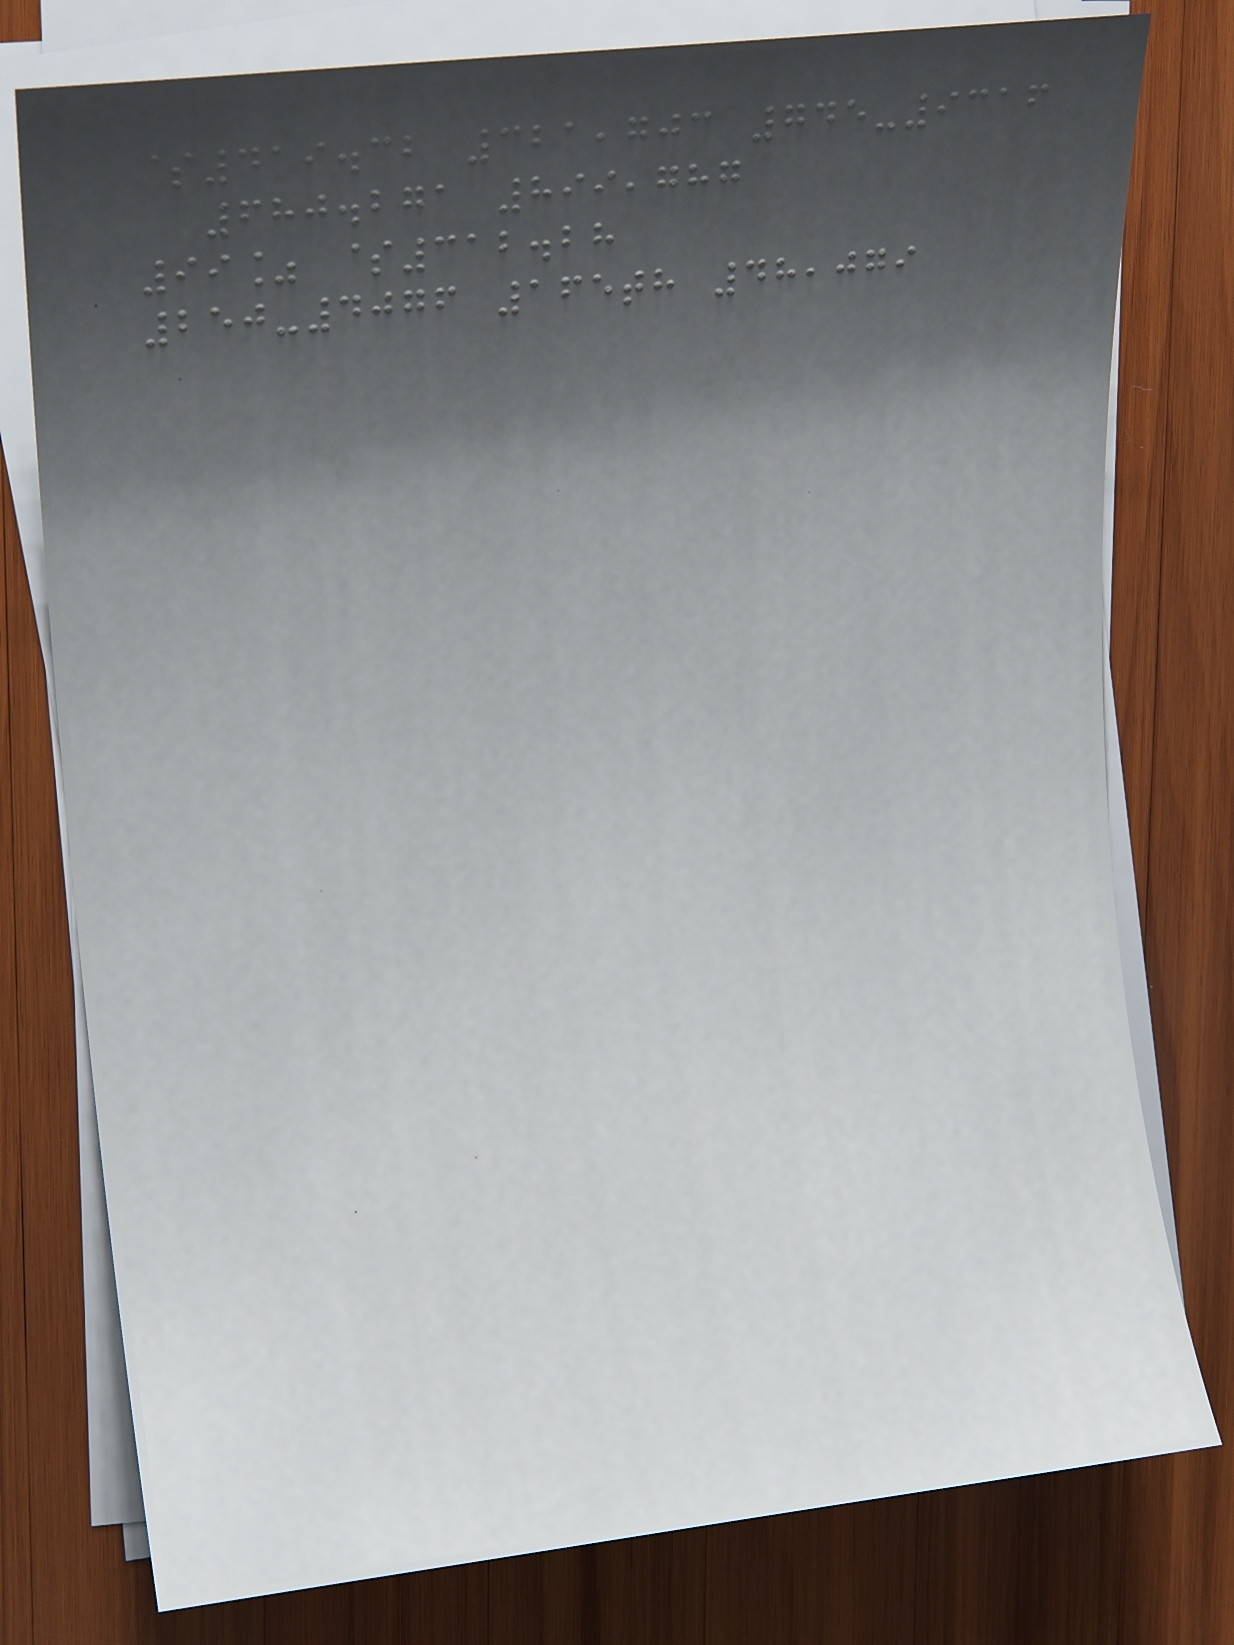$419.32 321,703 745-9316
680.271 899,787
99% $312.28
250-4076 165th 48,079
